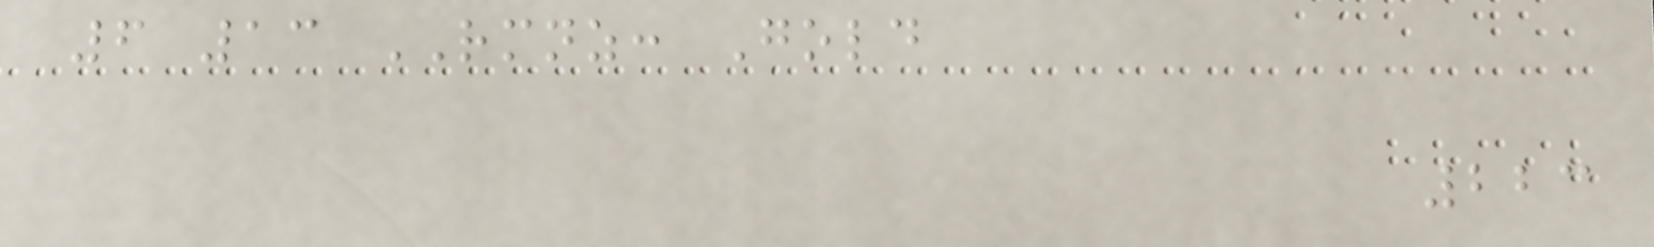6 13 RMNZ: Gold
223
